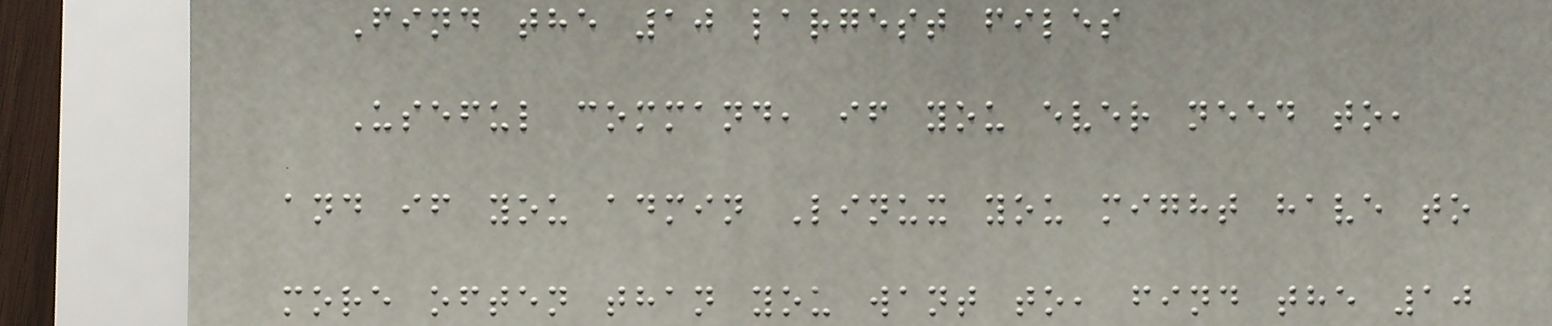Find the 10 largest files
Useful command, if you ever need to,
and if you admin Linux you might have to
more often than you want to, find the 10
